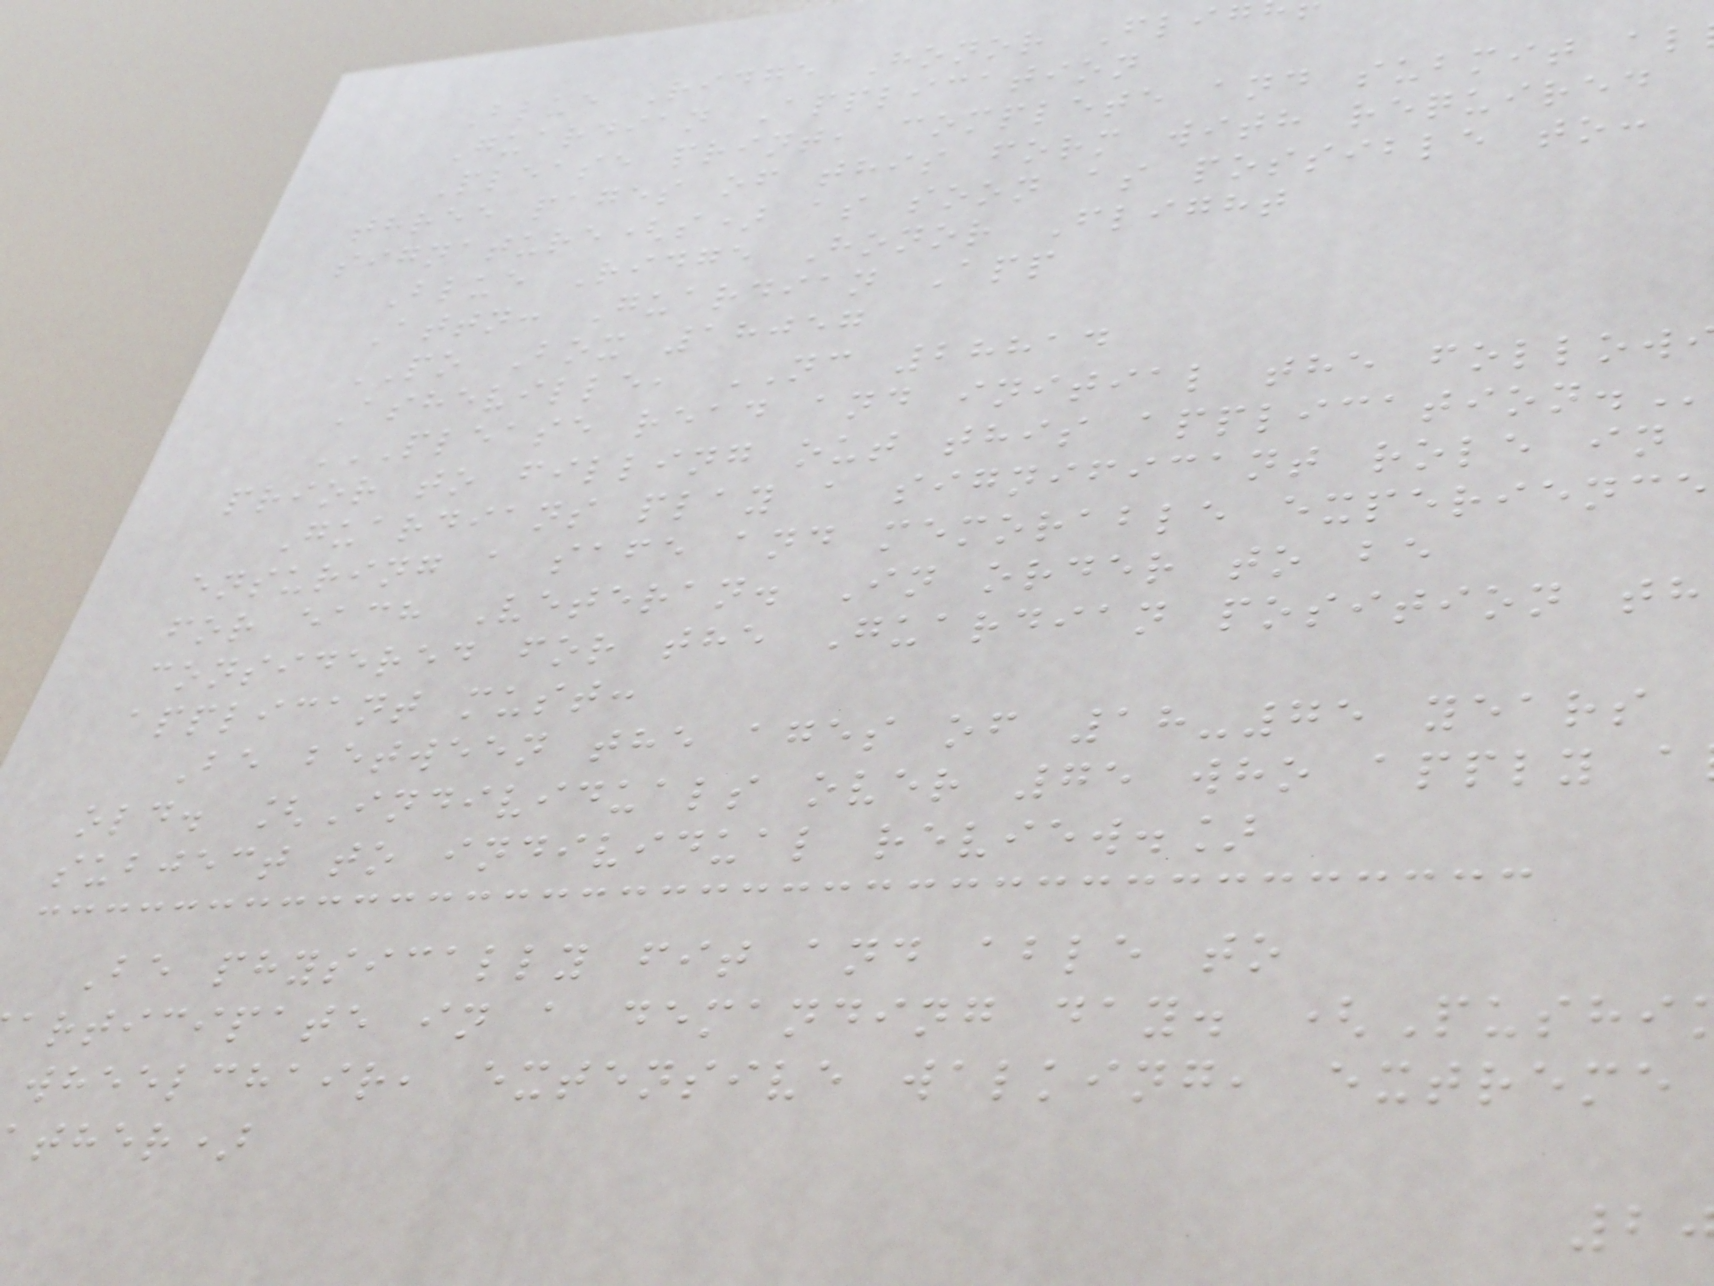Blue Ridge Honor Flig
Guardian Application
Please print, complete and submit al
three pages of this form with required
signature(s) as soon as possible to:
Blue Ridge Honor Flight
Attn: Guardian App
PO Box 18057
Asheville, NC 28814
prior to filling out this
Guardians play a significant role in
ensuring a safe and memorable experience
for each Veteran. In order to be
considered for the Guardian position th
applicant must:
Be between the ages of 18-75 years
old. [Individuals over 75 who apply a
subject to individual review.]
Be physically fit and able to
articipate in a demanding day. (Pushi
wheelchair, extensive walking, extreme
ther)
